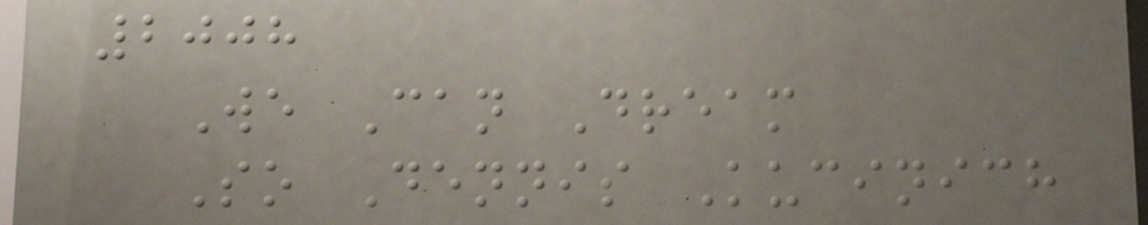2008
We Can Dream
So Dennis Kucinich
